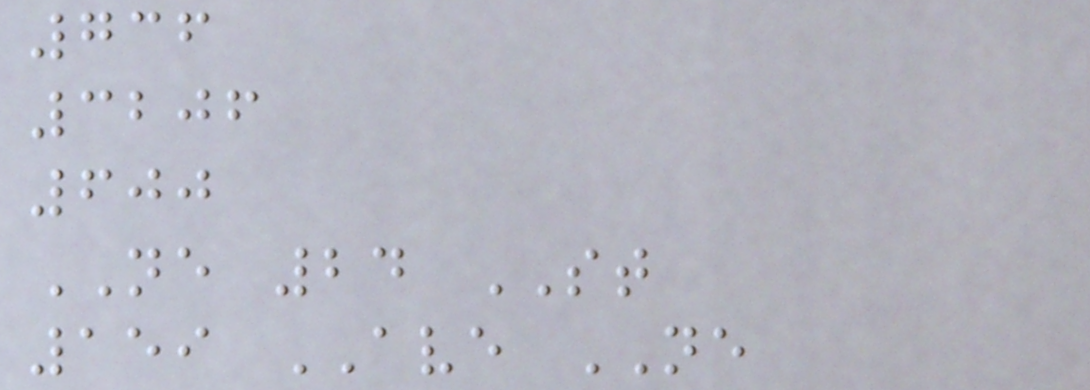736
3206
600
NE 24 ST
159 AVE NE
